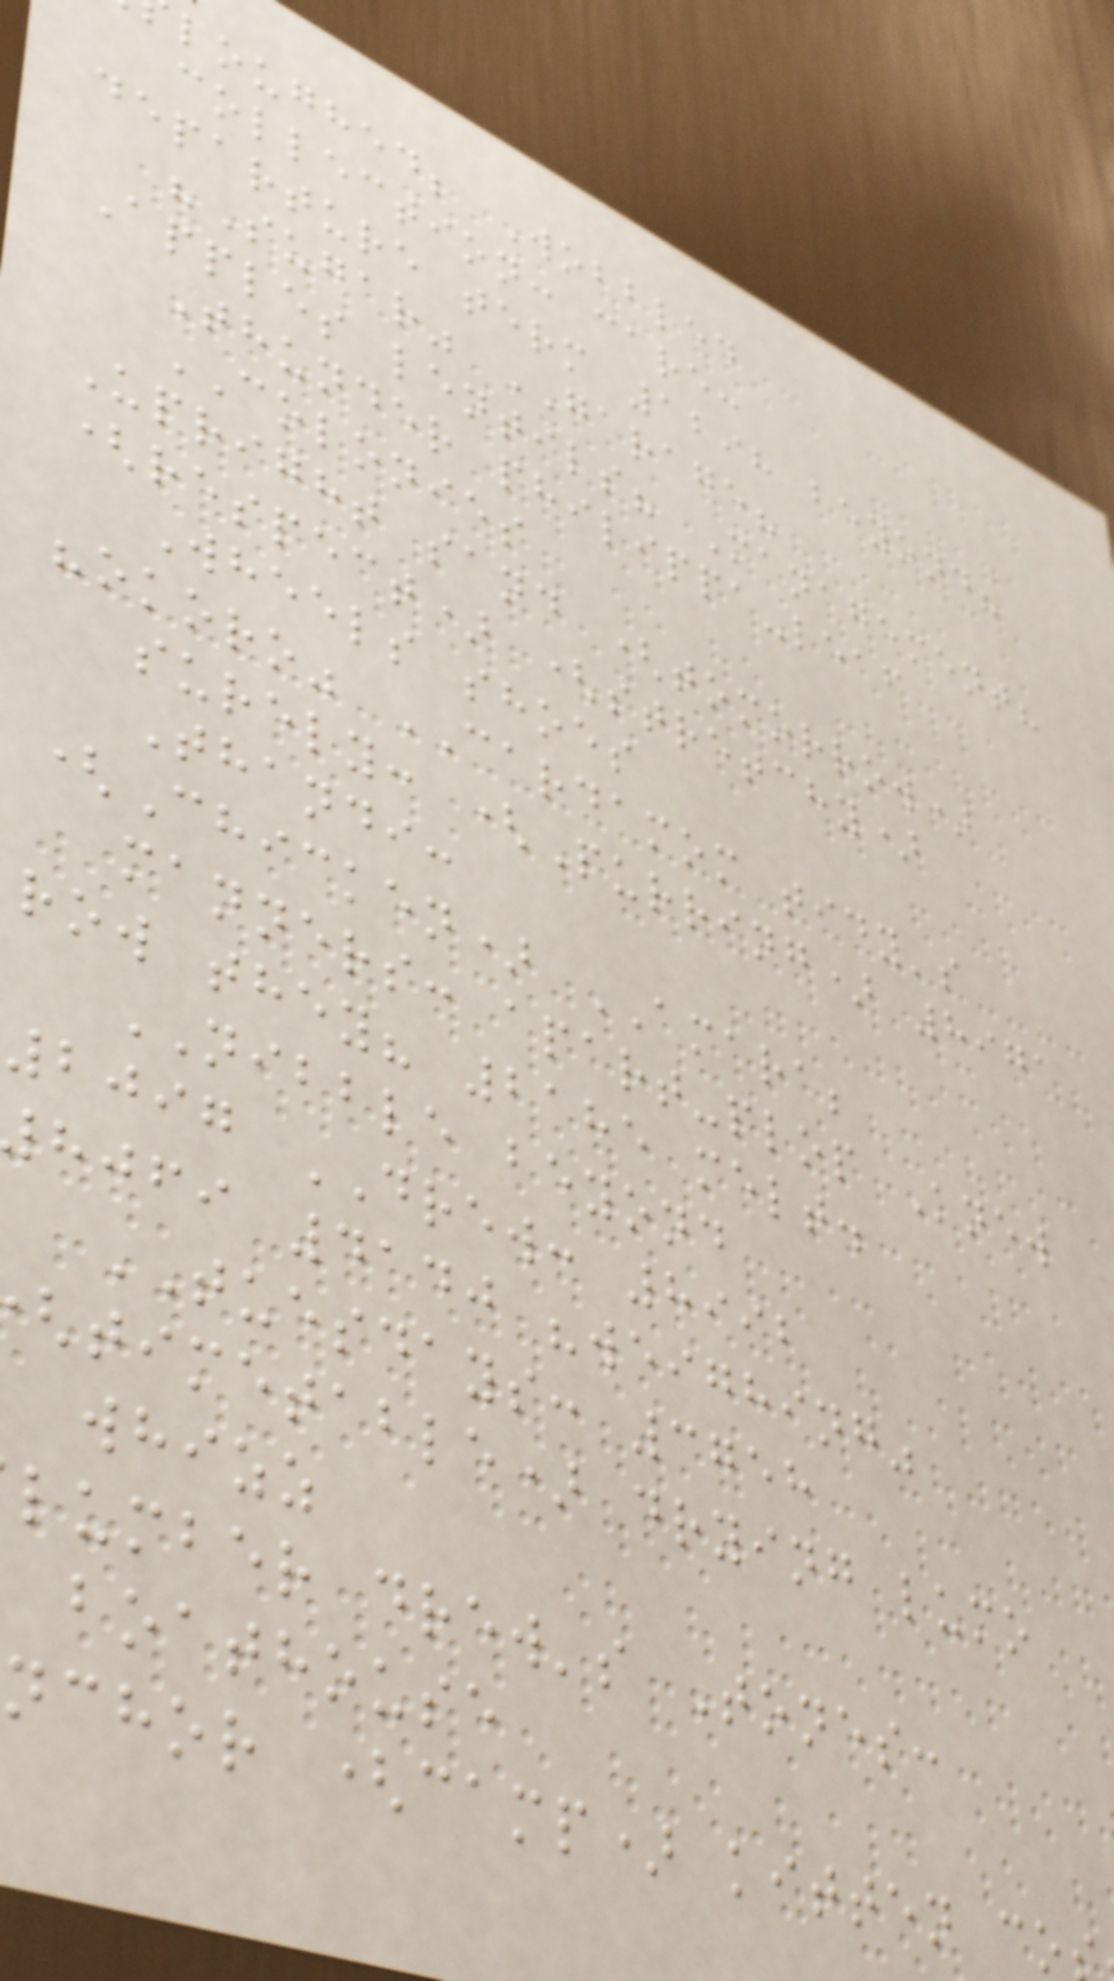loughed; Wobbled
collection: care:
departure term 1298 beyond?
"Sugar" GARAGE?
Apples lentils? Management?
Thunder philippa-leaf
COLONIES
Upright sand (tomorrow)
(respect) (stretchy)
Wheels shoes
"okoro" CARDAMOM tidy's
surely: (Purring) 8971
Thandi:
(Chicken) AMARA;
manners: apart-plop Knew
row they? 2185 melt.
NIBBLE beyond
2097 DREW: 8992
hjfi 4140 "weighing"
TUESDAYS: 3758
timetable) drying lumo
whizz
lumber drew's Tones:
boathouse
nchor (camp) kitten co
